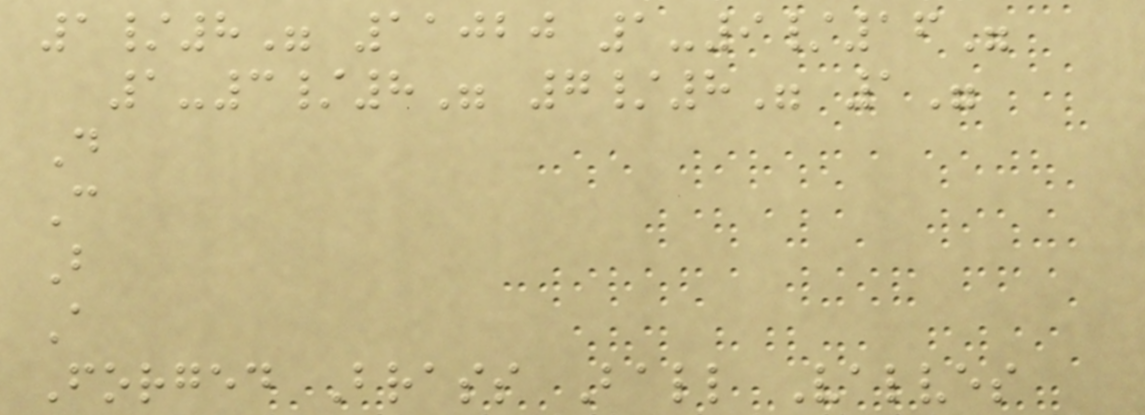1/8" 11020 1-9/16"
1-3/8" 7/8" 1"
D
C
B
A
Forged Brass Ball Valves
